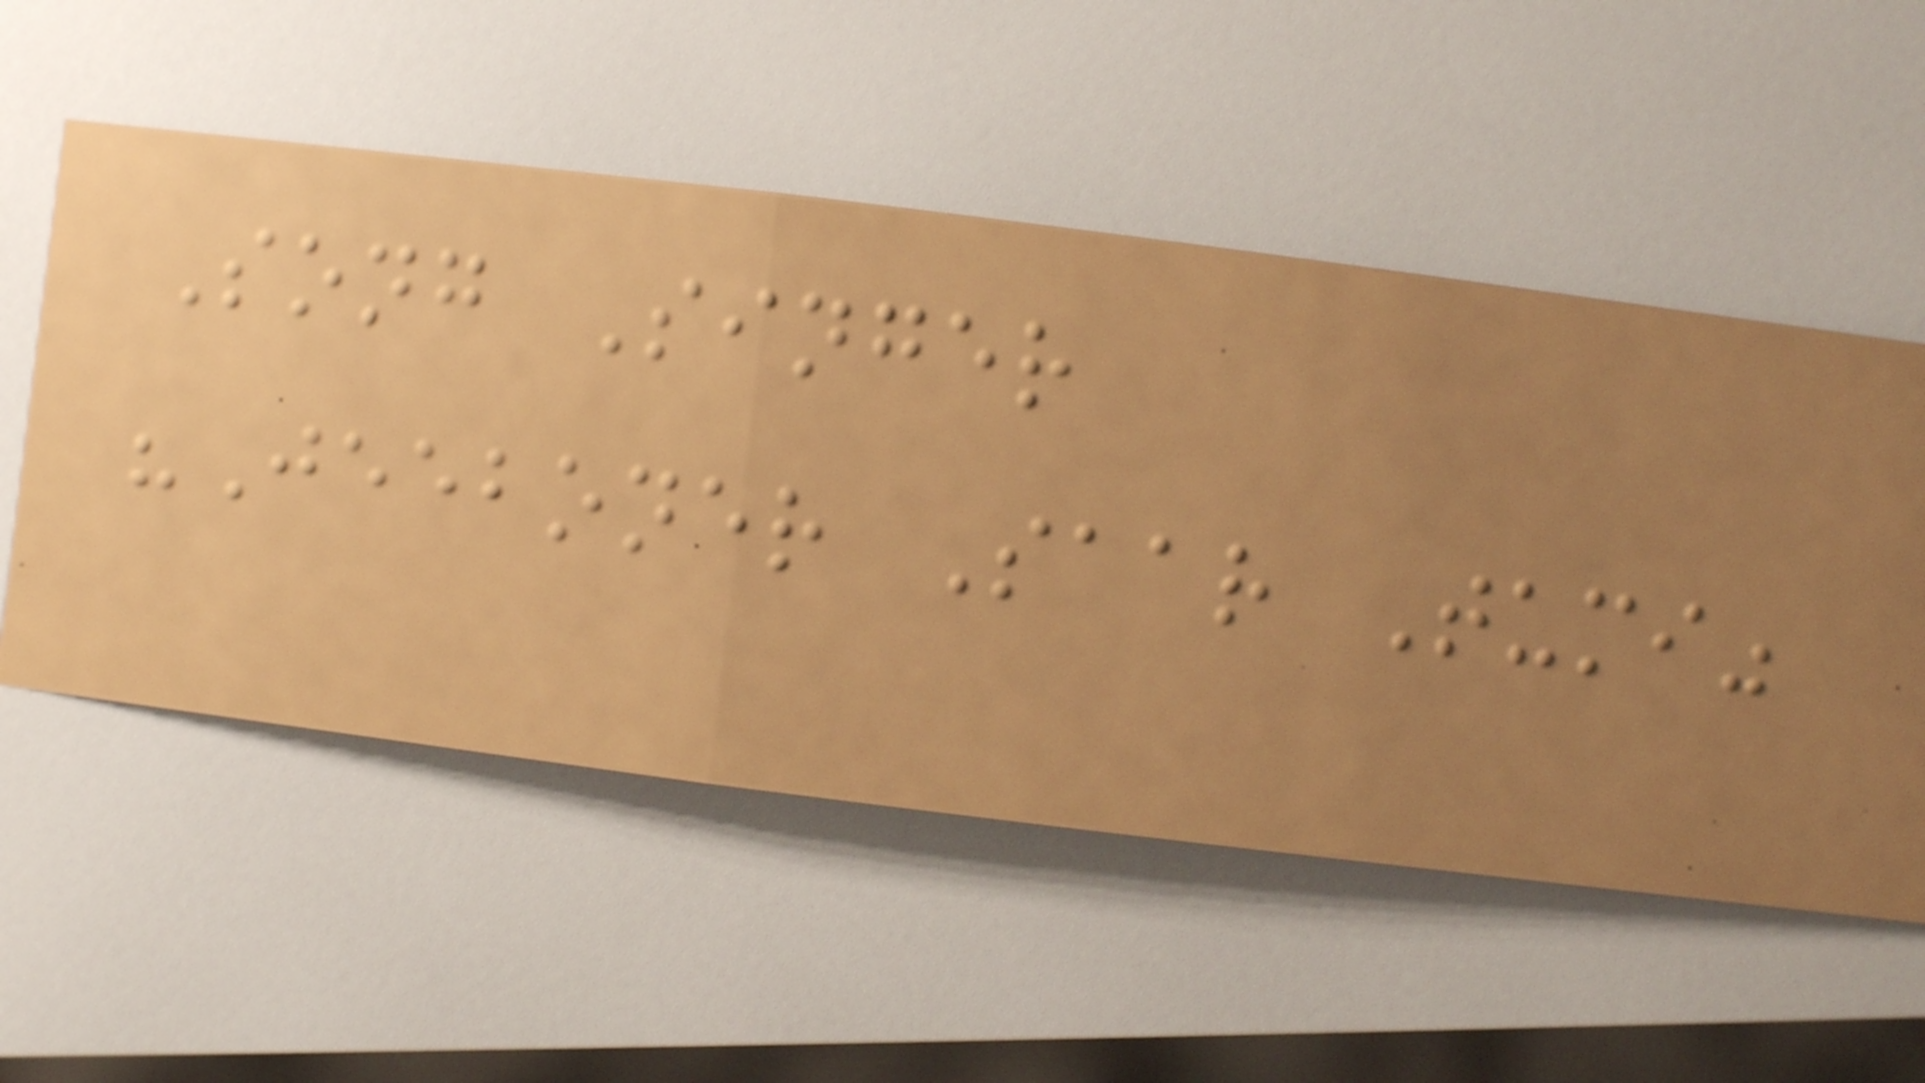Song Singer
"Jeeboner Saar Tumi"
